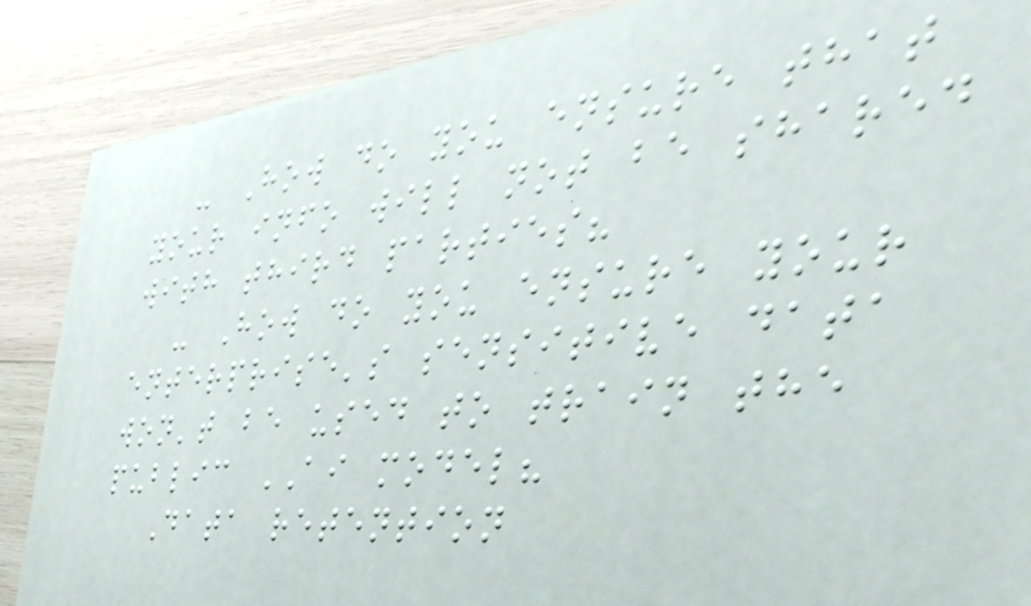- How do you ensure that
your info will not be shared
with third parties?
- How do you ensure your
enterprise's sensitive data
won't be used to train the
public AI model?
Data retention
